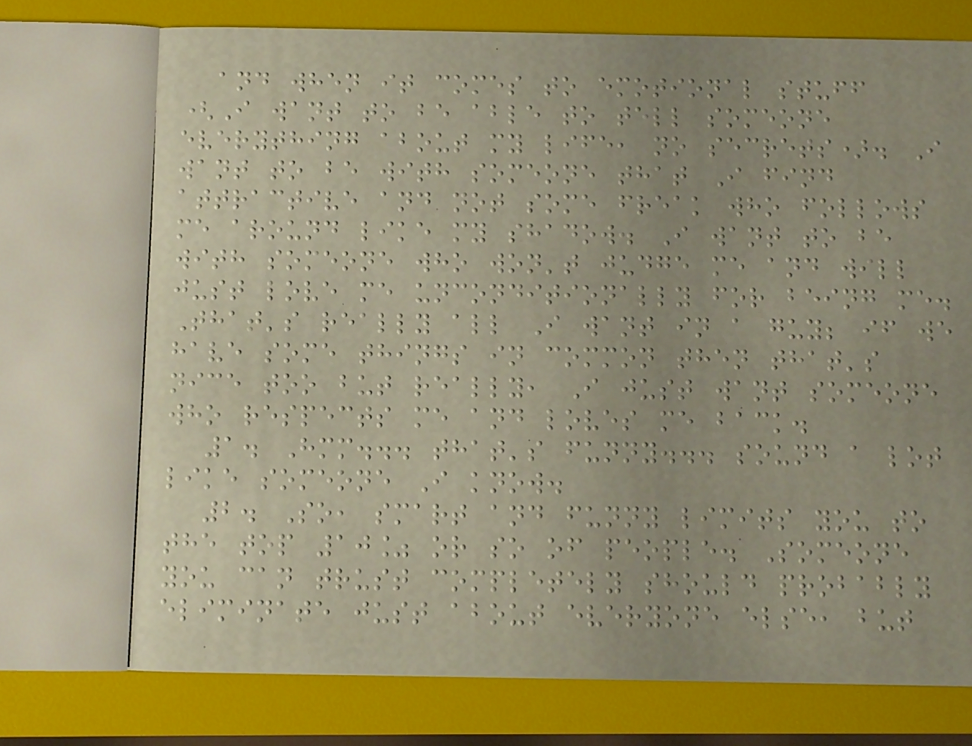and when it comes to emotional stuff
(I want to be able to tell someone
everything about my life, no secrets). I
want to be with someone that I find
attractive and not some freak who follows
me around like my shadow. I want to be
with someone who won't judge me and will
just love me unconditionally for being me.
That's really all I want in a guy; if we
have some things in common then that's
nice too but really, I just want someone
who respects me and loves me back.
1. Hmm... that's funny... sound a lot
like someone I know.
2. So, smart and funny limits you to
the top 10% or so of people. Someone
you can trust completely should probably
eliminate just about everyone else, but
